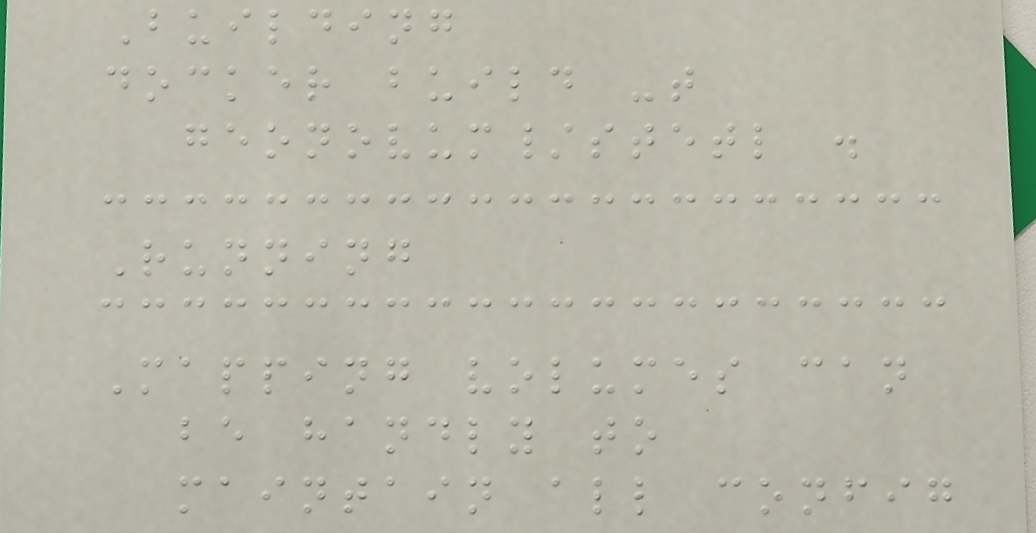Building
docker build -t
geonovum/stetl .
Running
Mapping volumes can
be handly to
maintain all config
